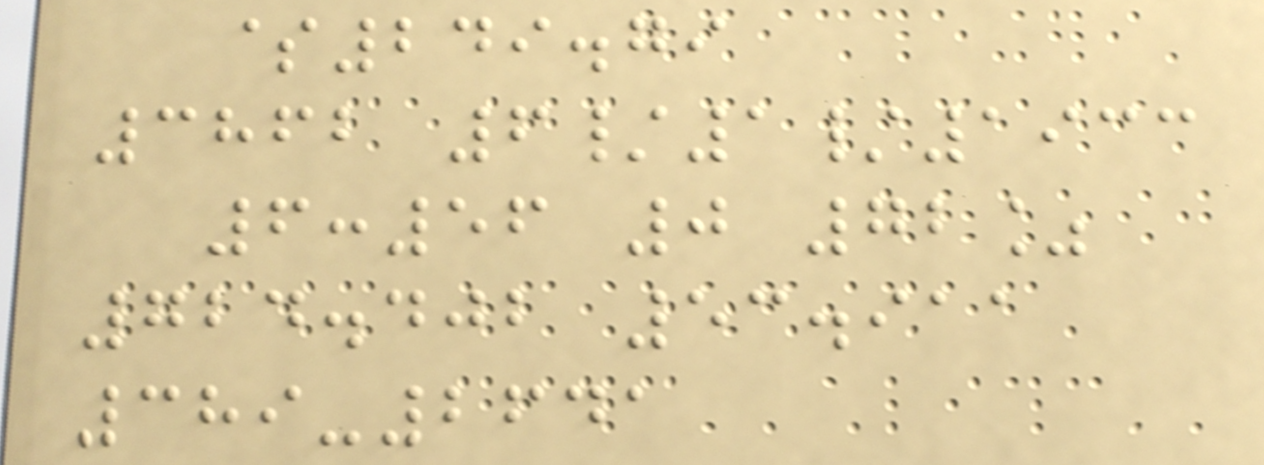$249.79
3862 6/1/1933
6:56 0 72%
724.402 53.911
389-2641
